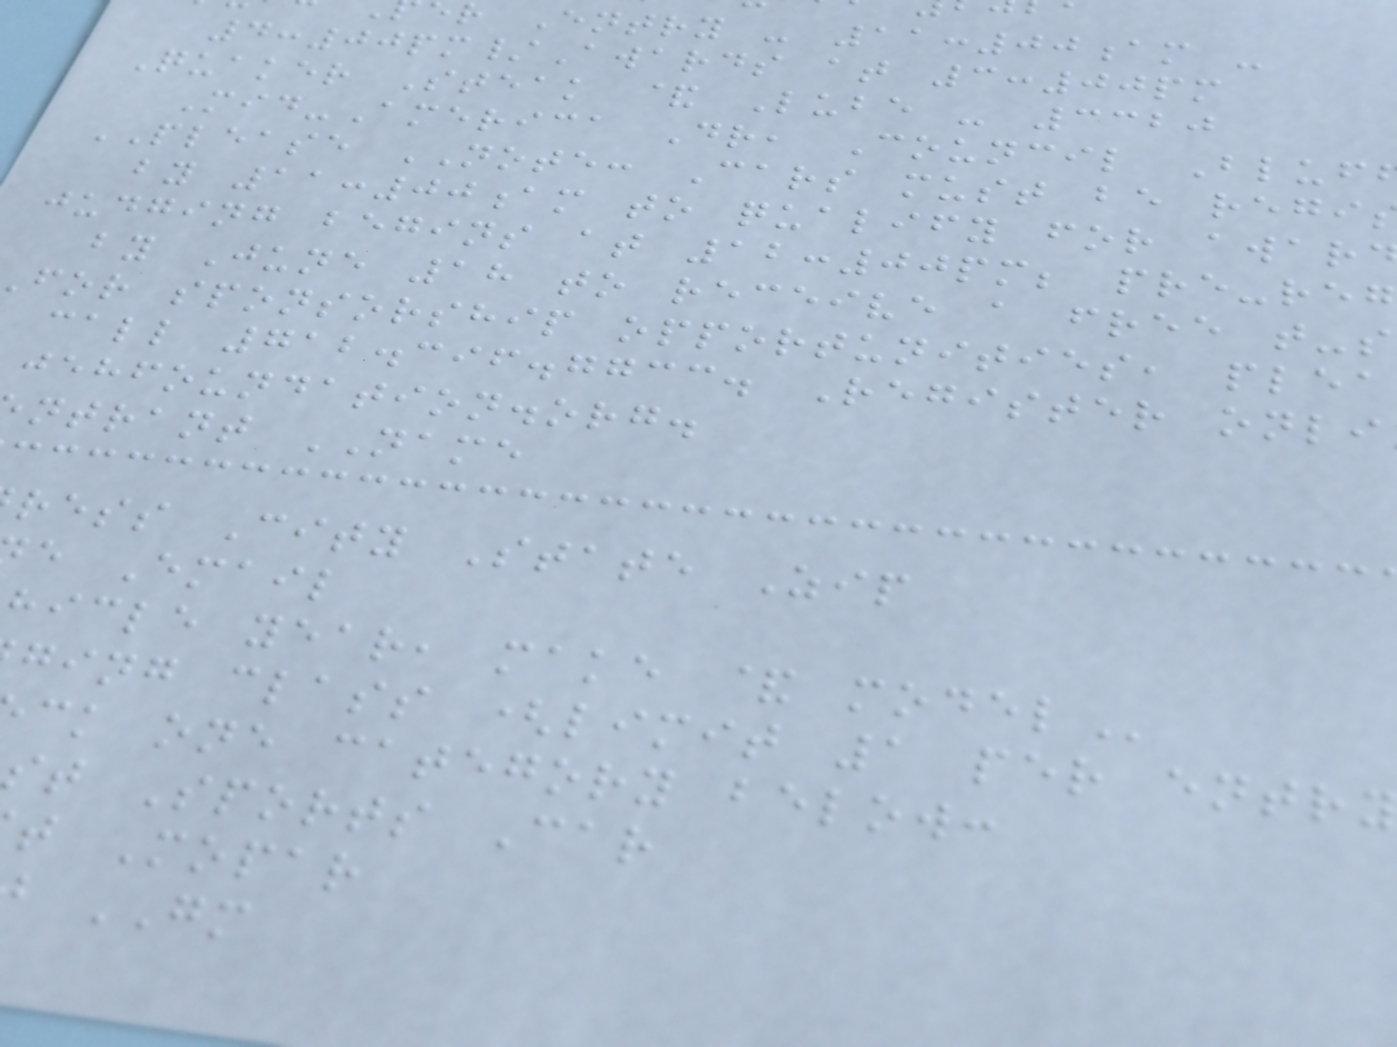r Entry - 11:00am -
4:00pm/Awards at 3:00pm
Quaker Steak & Lube - 3320
Mid-America Dr, Council Bluf
PLEASE NOTE: Cars must be regi
by 11:00am to qualify for awar
judging begins at 12:00pm; pre-reg
by June 18 to receive a free t-s
for sponsorship opportunities, plea
call 712.396.7733. Register onli
jehfoundation.org.
ntrant NAME
ress City State Zip
e Email
hicle year, make &
ging class (limit 1 per
ck one category below:
st Sports Car
t Mopar
GM
